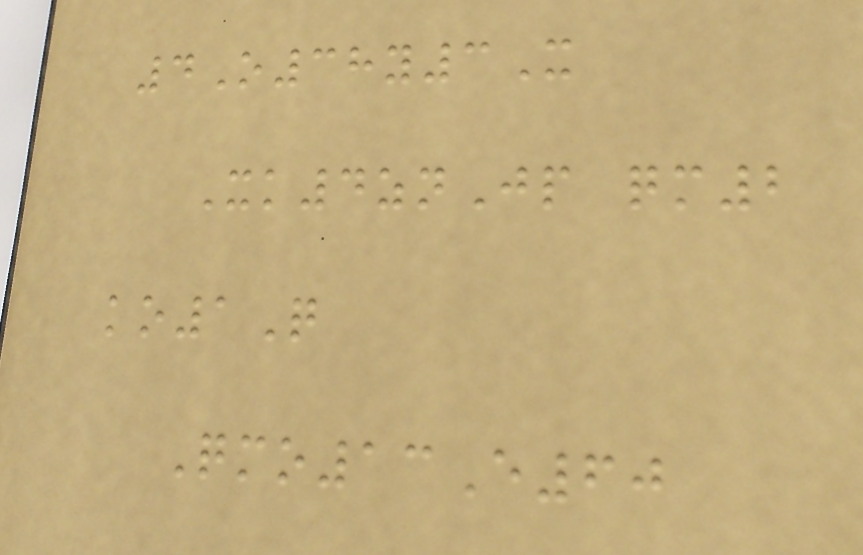4O38y3X
Xk4znJp qm2
ko1Q
Qmo13E60
